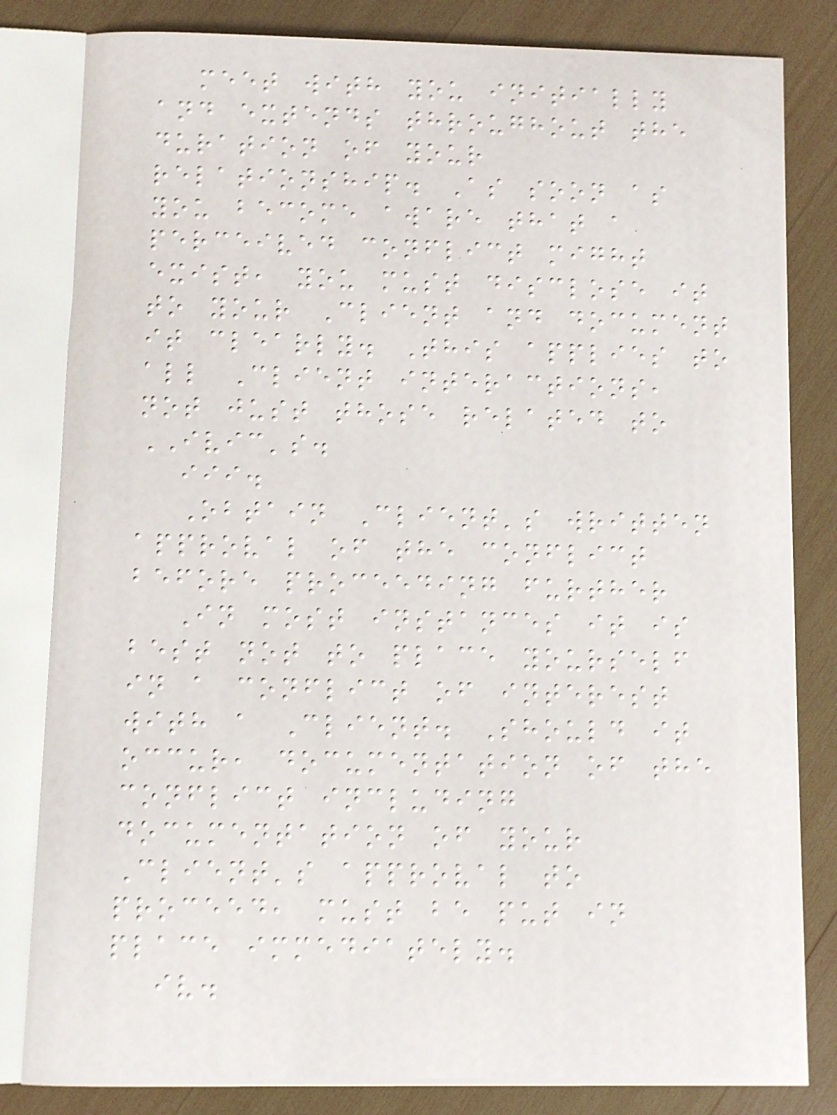meet with you initially
and extends throughout the
duration of your
relationship. As soon as
you become aware that a
perceived conflict might
exist, you must disclose it
to your Client and document
it clearly. This applies to
all Client interactions,
not just those related to
IVIC's.
iii.
Obtain Client's written
approval of the conflict
before proceeding further
In most instances it is
best not to place yourself
in a conflict of interest
with a Client. Should it
occur, documentation of the
conflict including
documentation of your
Client's approval to
proceed, must be put in
place immediately.
iv.
